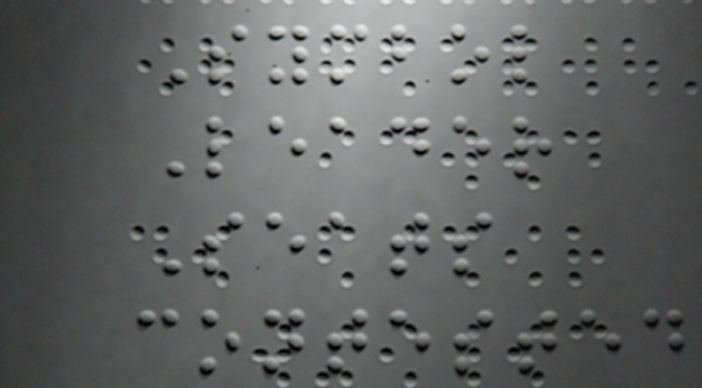Symbol
Leader
Seats
contested
